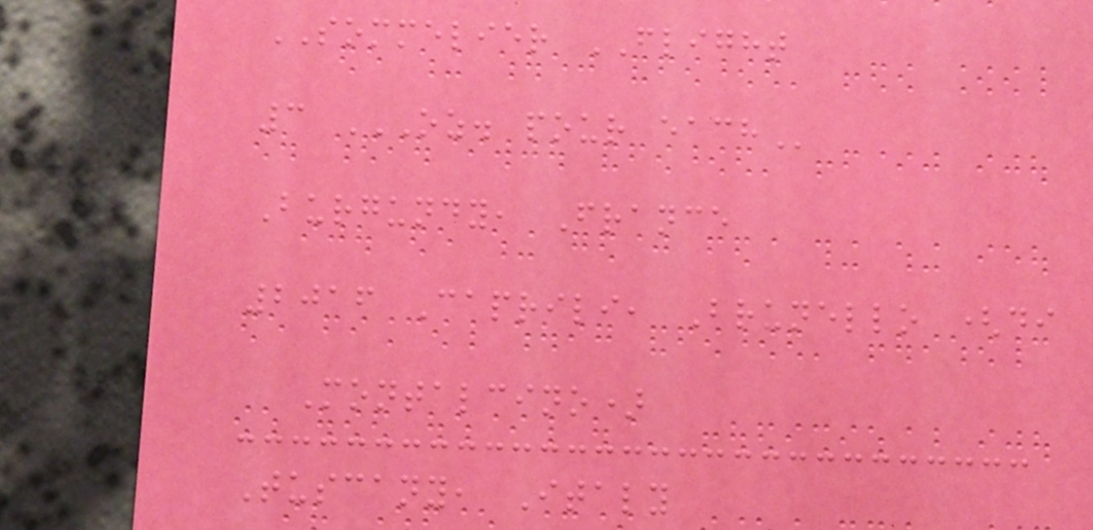SOMMELIER FLIGHT
3 OZ. POUR EACH
Burgundy, France
2016 Caprili, Brunello (di
Montalcino)
Tuscany, Italy
